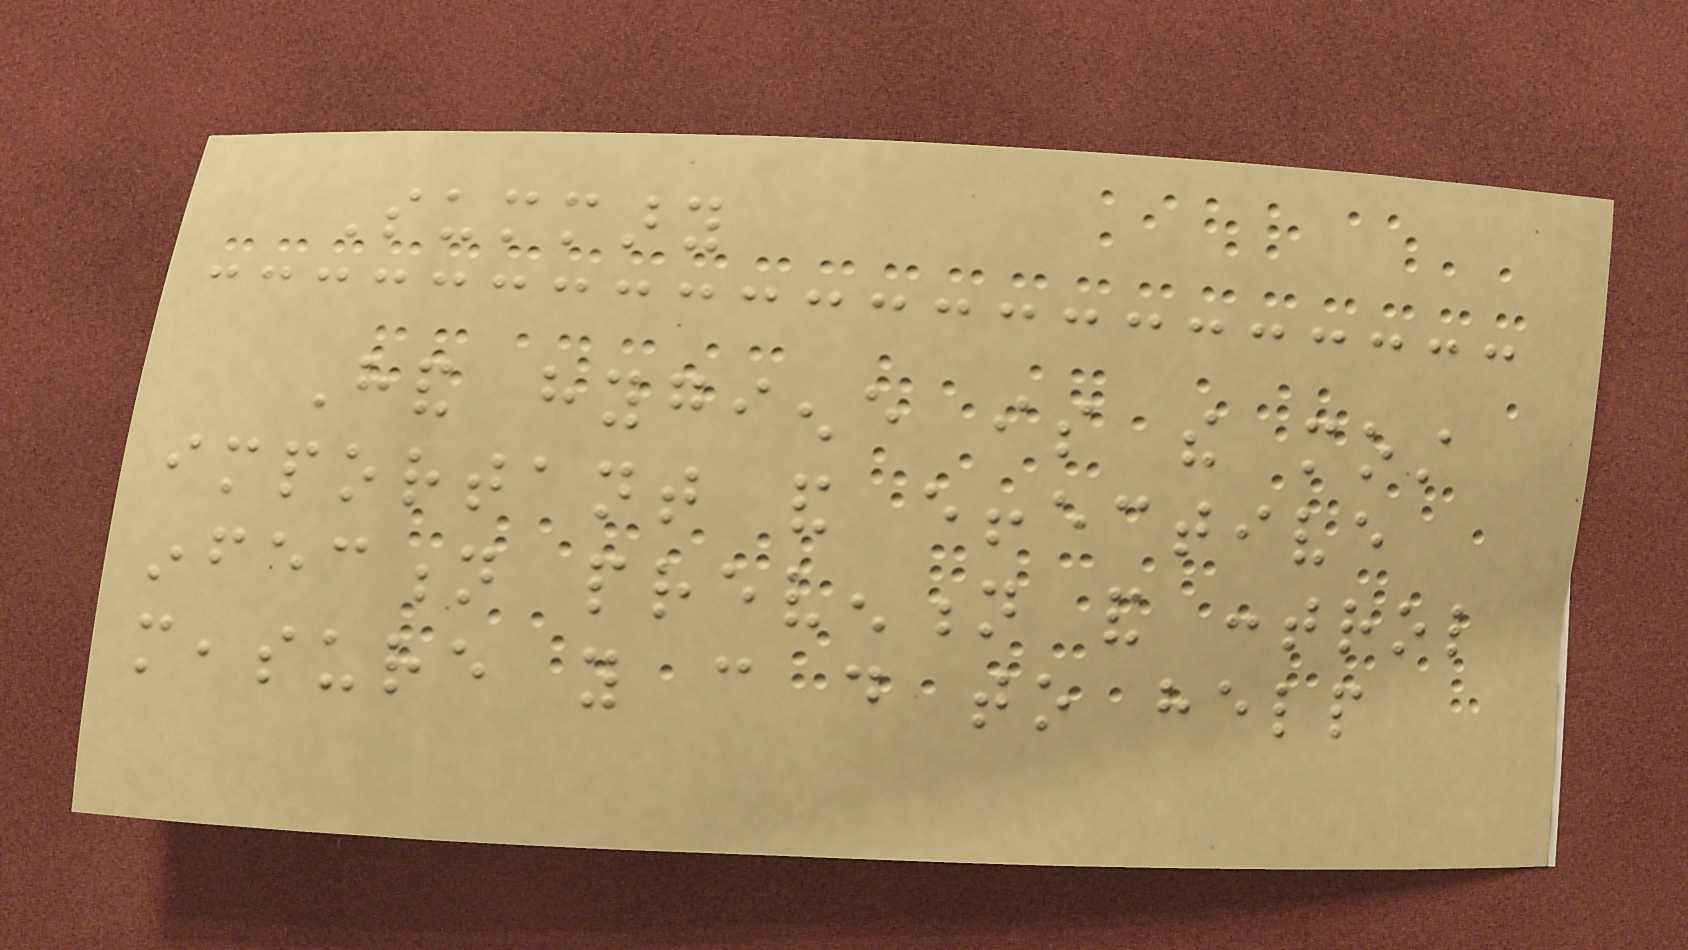Summary
Hand hygiene is the most
important and effective
infection prevention and control
measure you can do to help
